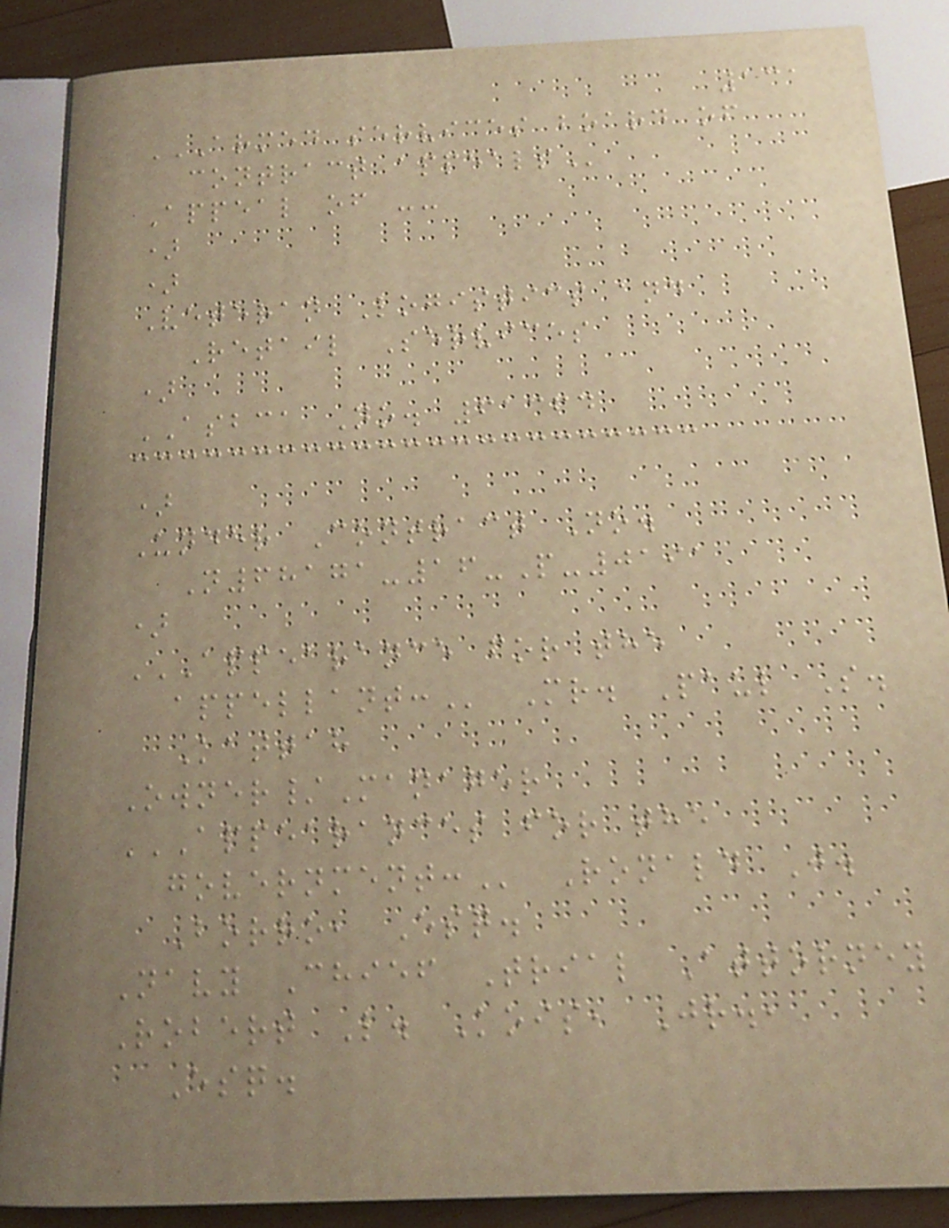131
ARMED SERVICES BOARD OF
CONTRACT APPEALS
Appeal of --
)
)
Veteran Logistics and
Retail Services
)
ASBCA No. 61364
)
Under Contract No.
N68171-16-P-0191
)
APPEARANCE FOR THE
APPELLANT: Mr. Paul S.
Kattah
Owner/Manager
APPEARANCES FOR THE
GOVERNMENT: Ronald J.
Borro, Esq.
Navy Chief Trial Attorney
Robert L. Kois, Jr.,
Esq.
